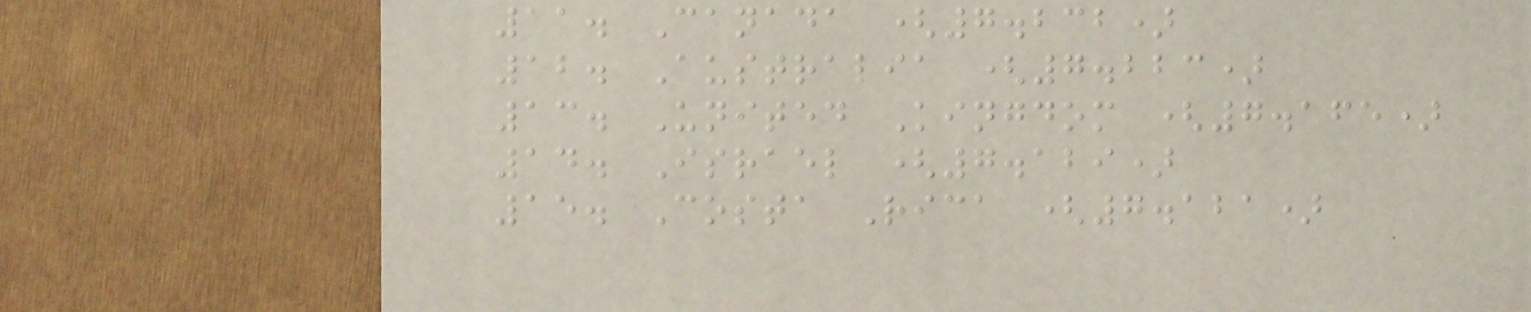11. Canada (7.232)
12. Australia (7.223)
13. United Kingdom (7.165)
14. Israel (7.129)
15. Costa Rica (7.121)
